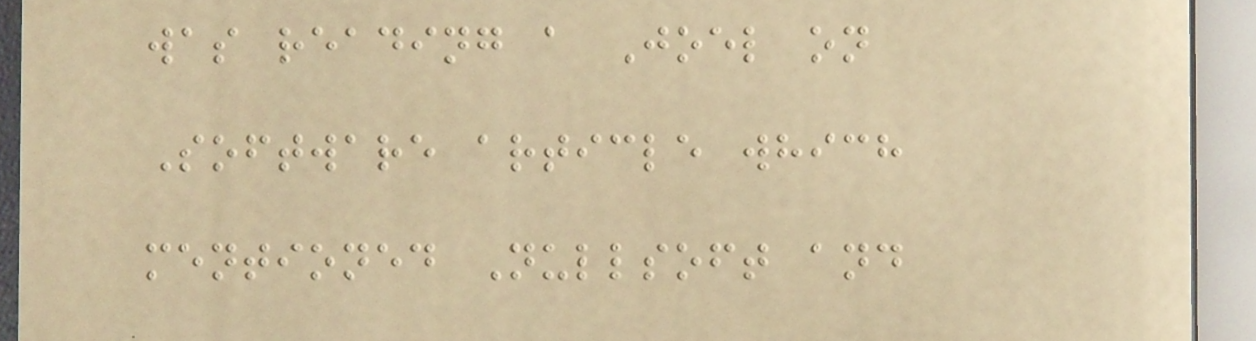was reading a Joel on
Software article which
mentioned Nullsoft and
